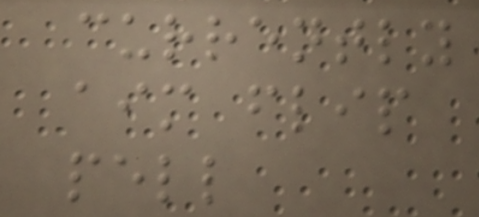currently
aim flip
pell
